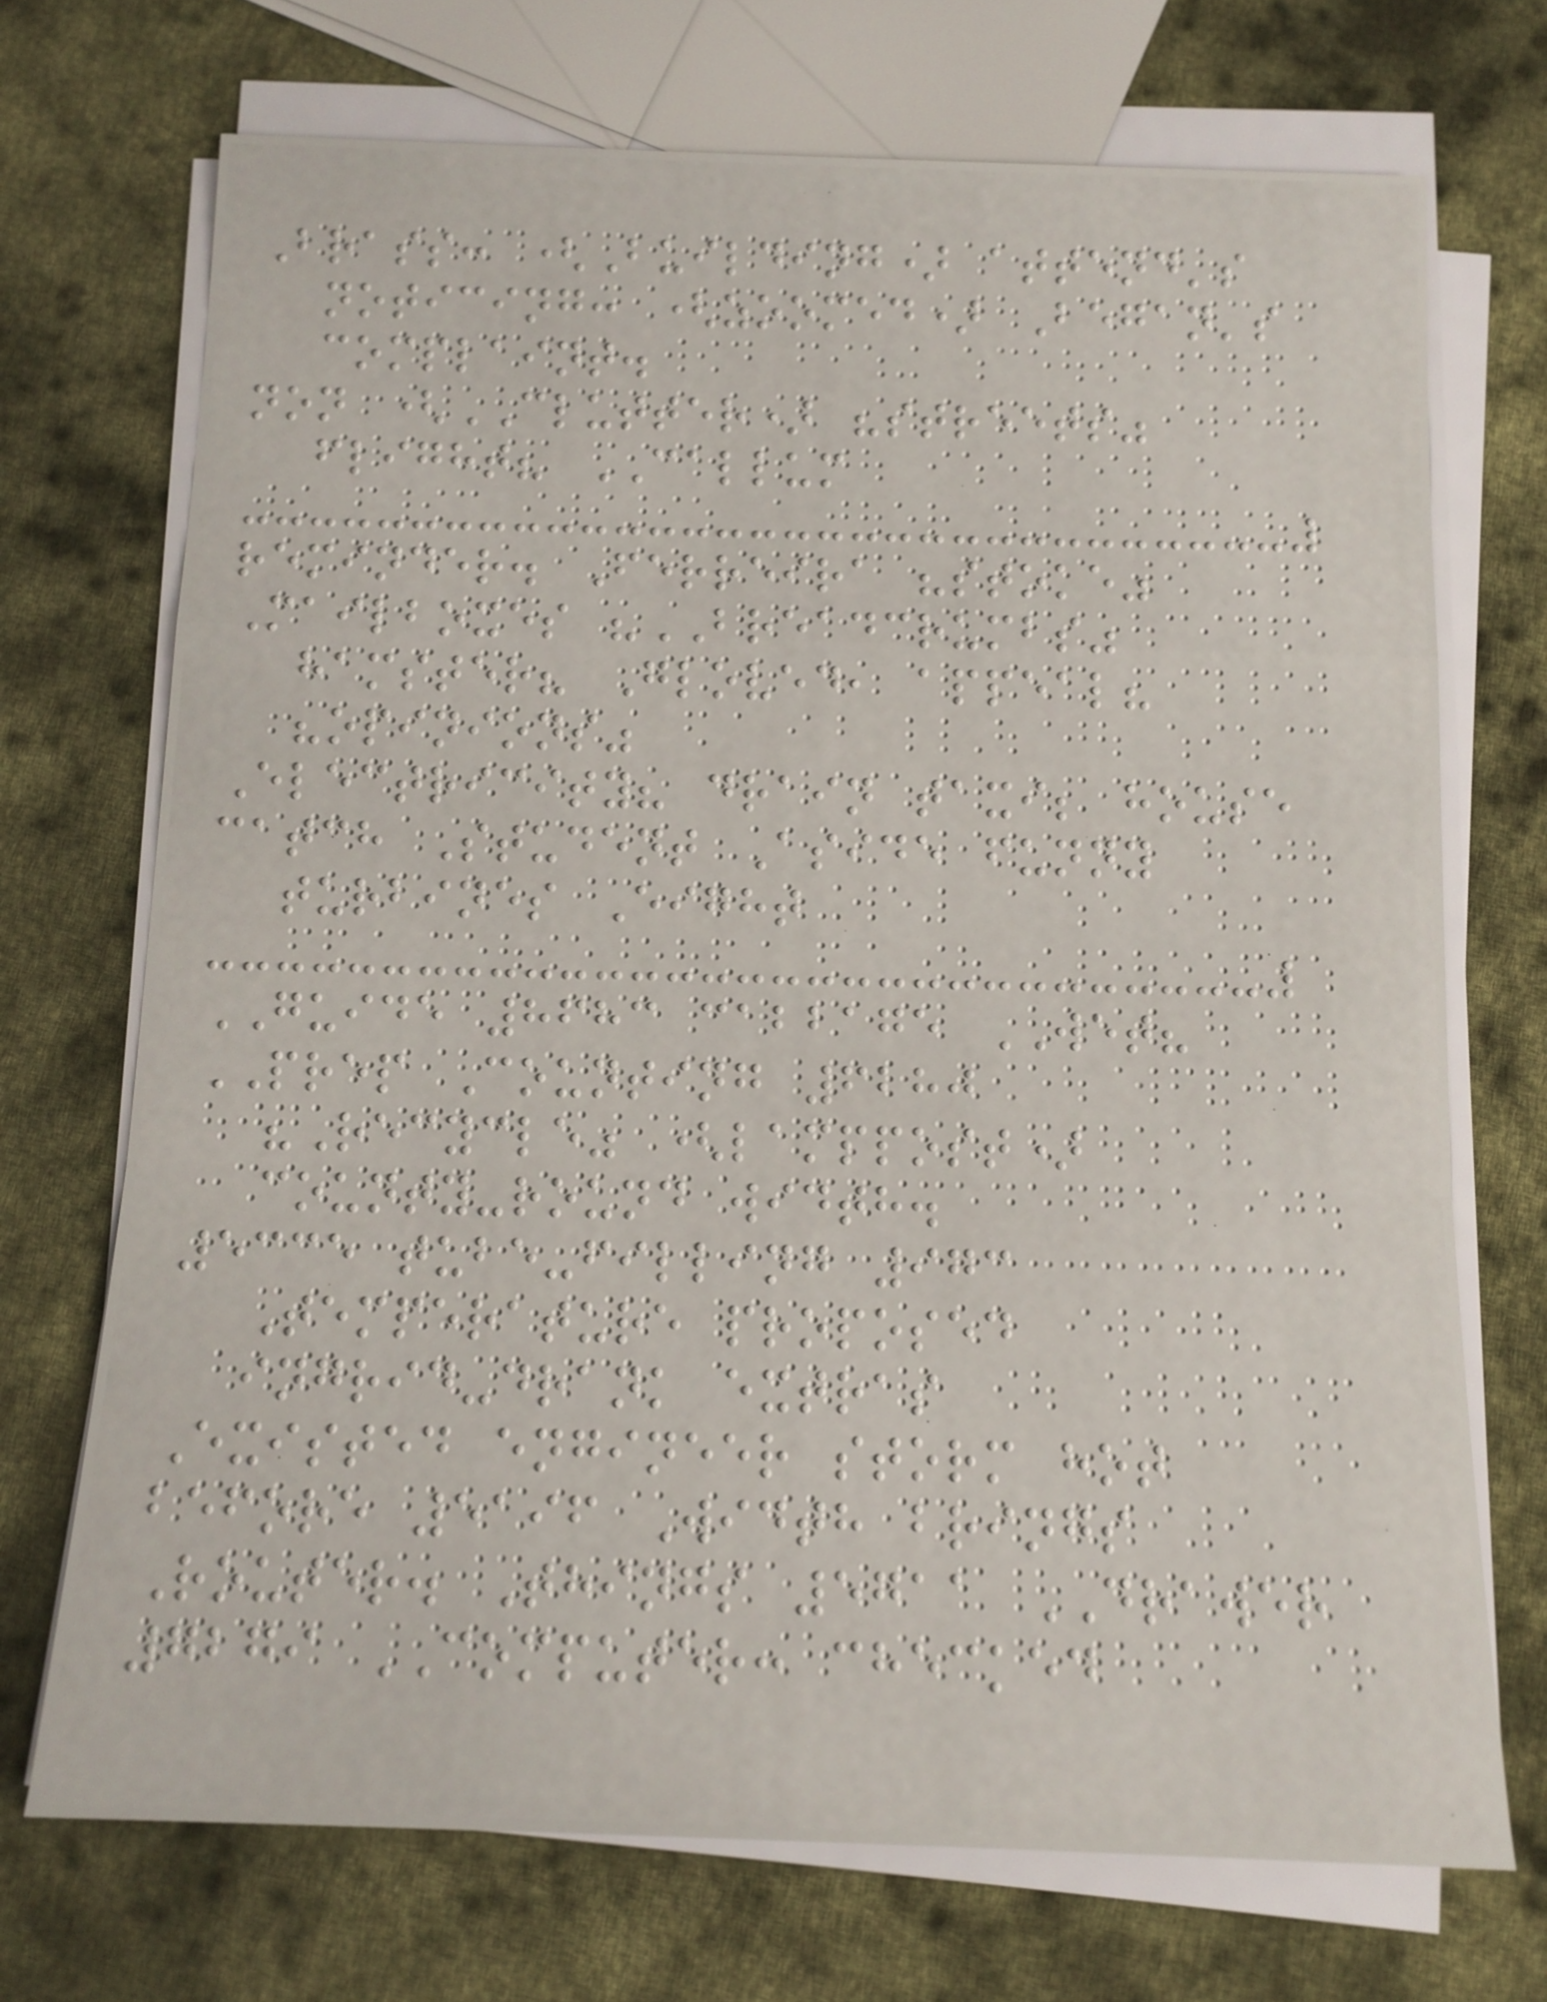Brass: (Building) attend's
noticing: (zoomed) Began's
complaint.
non (CLUTTER) "streets"
flight? CALLUM
reminder. Ferreira "stoke"
Mailboxes "BREADCRUMBS"
hamster? Gloved, appeal?
"opinions"
Electricity? drain taxi; house
catch Student Aside funny
turbines Eight
GUIDE 8683 cabbage WET?
PREP Counting 6280
"Recycle" (lamppost)
county-round width.
5335 tube-filling 973
Temperature proposed
ingrid-drank extras
Existed engineer storm hot
before 5196 Width brings
Router. Things 5711 DRAWER
7279 COMPUTER: checked
